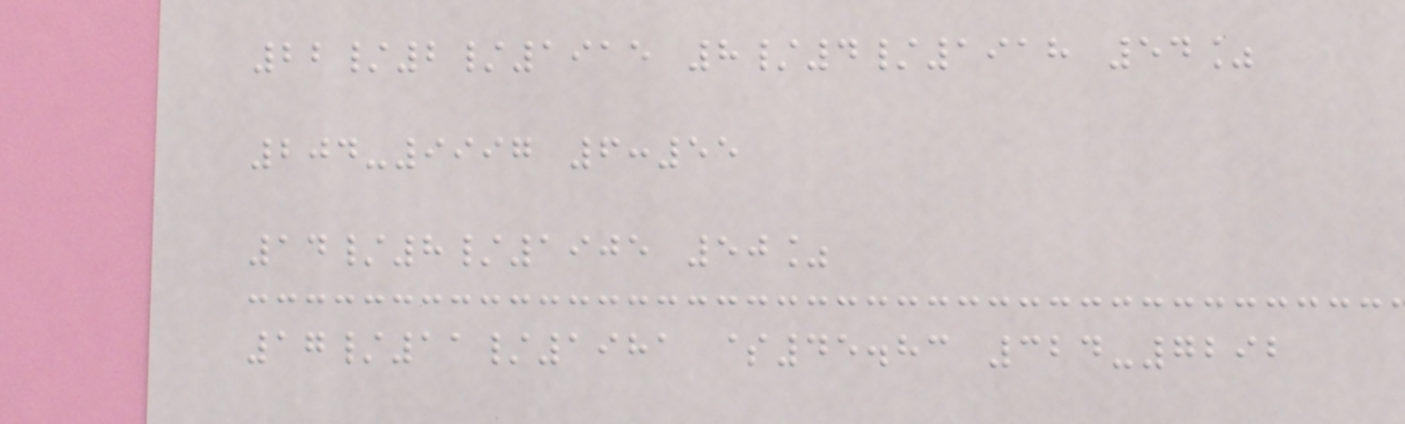22/2/1915 8/4/1918 54%
204-9997 6:55
14/8/1905 50%
17/11/1981 $45.83 324-7292
